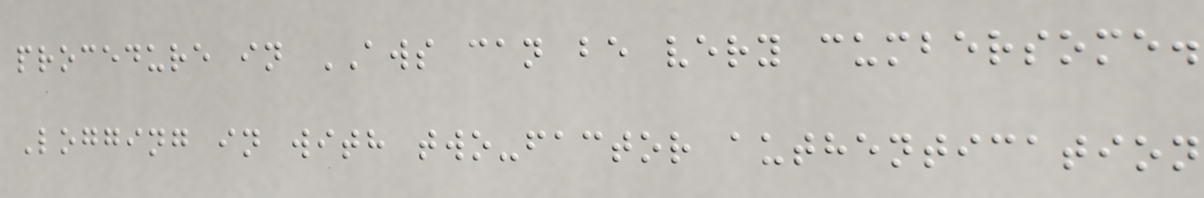procedure in AWS can be very cumbersome.
Logging in with two-factor authentication
